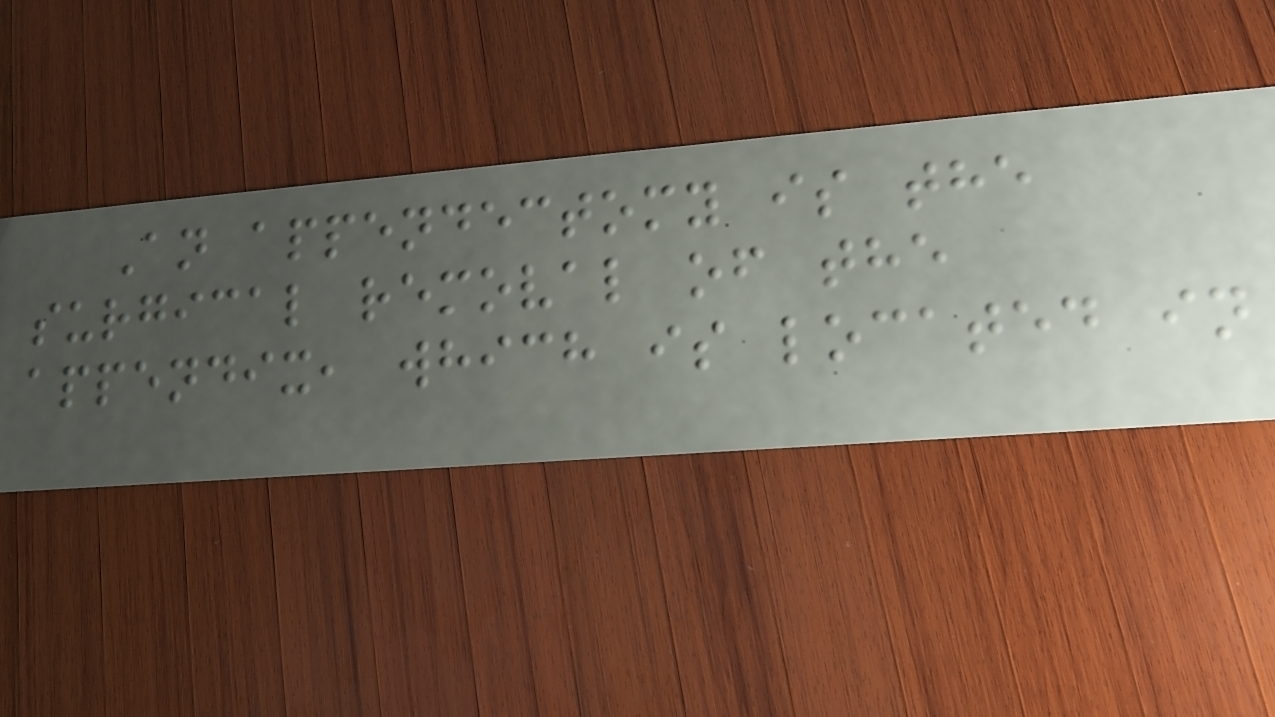An appendectomy is the
surgical removal of the
appendix, which is located in
